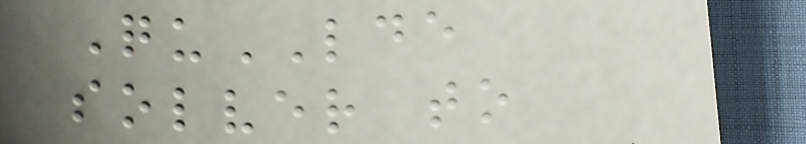QuLDE
solver to
